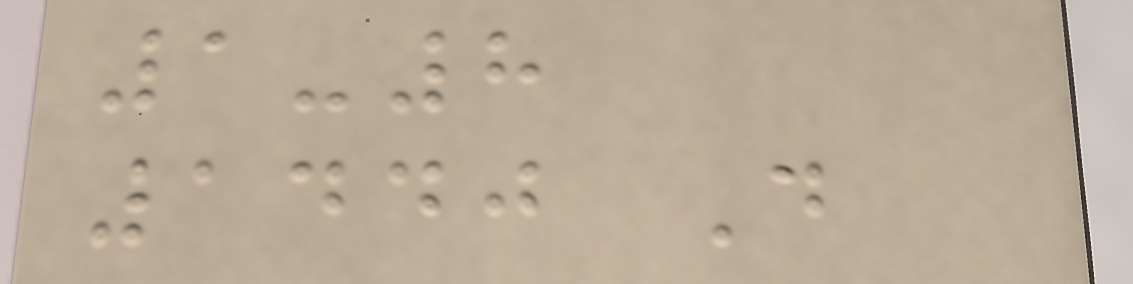1-8
1440 D
